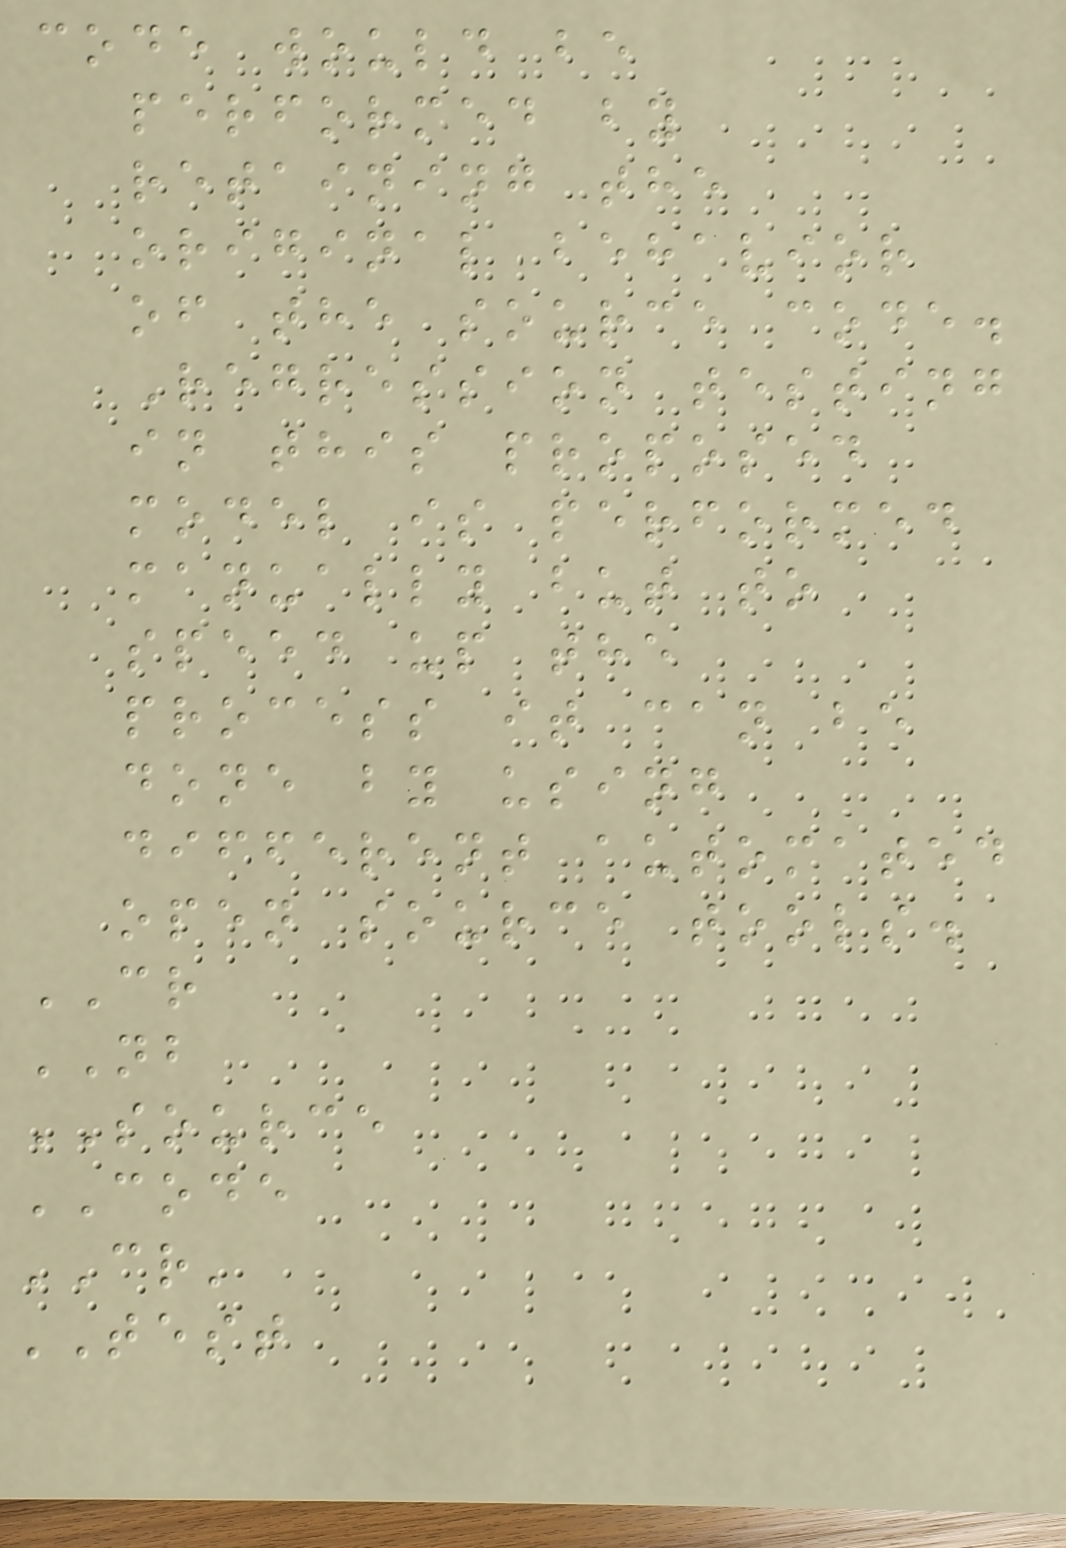code would be
performed by
retaining the
original behavior
of the source code.
Regression testing
in this proposed
model is performed
manually but to
speed up the
process it can be
done by using
different automated
open source tools.
CR
NB
SOURCE
CODE
CR'
TEST
